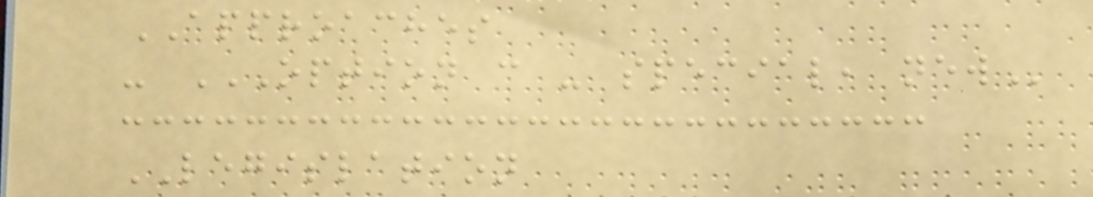APPROACHES
- OPTION C - SPECIAL, NEW
LEGISLATION
